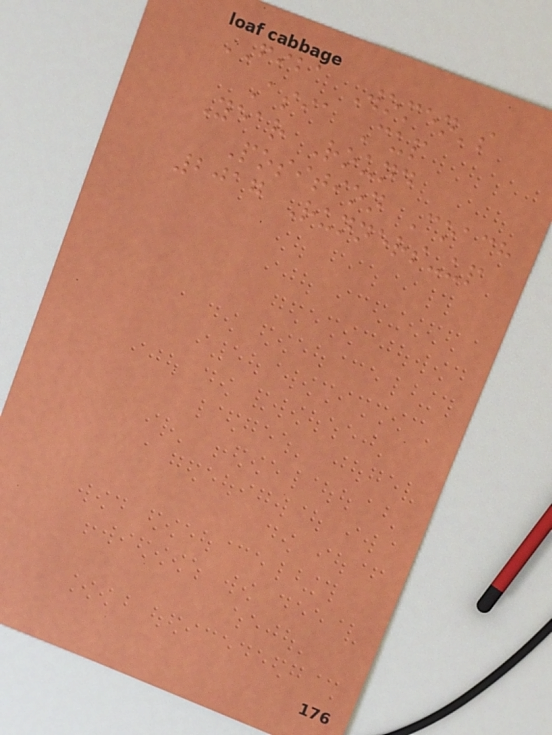FIBA Women's
Asia Cup
Year Round
Position Coach
2017 Runners-up
